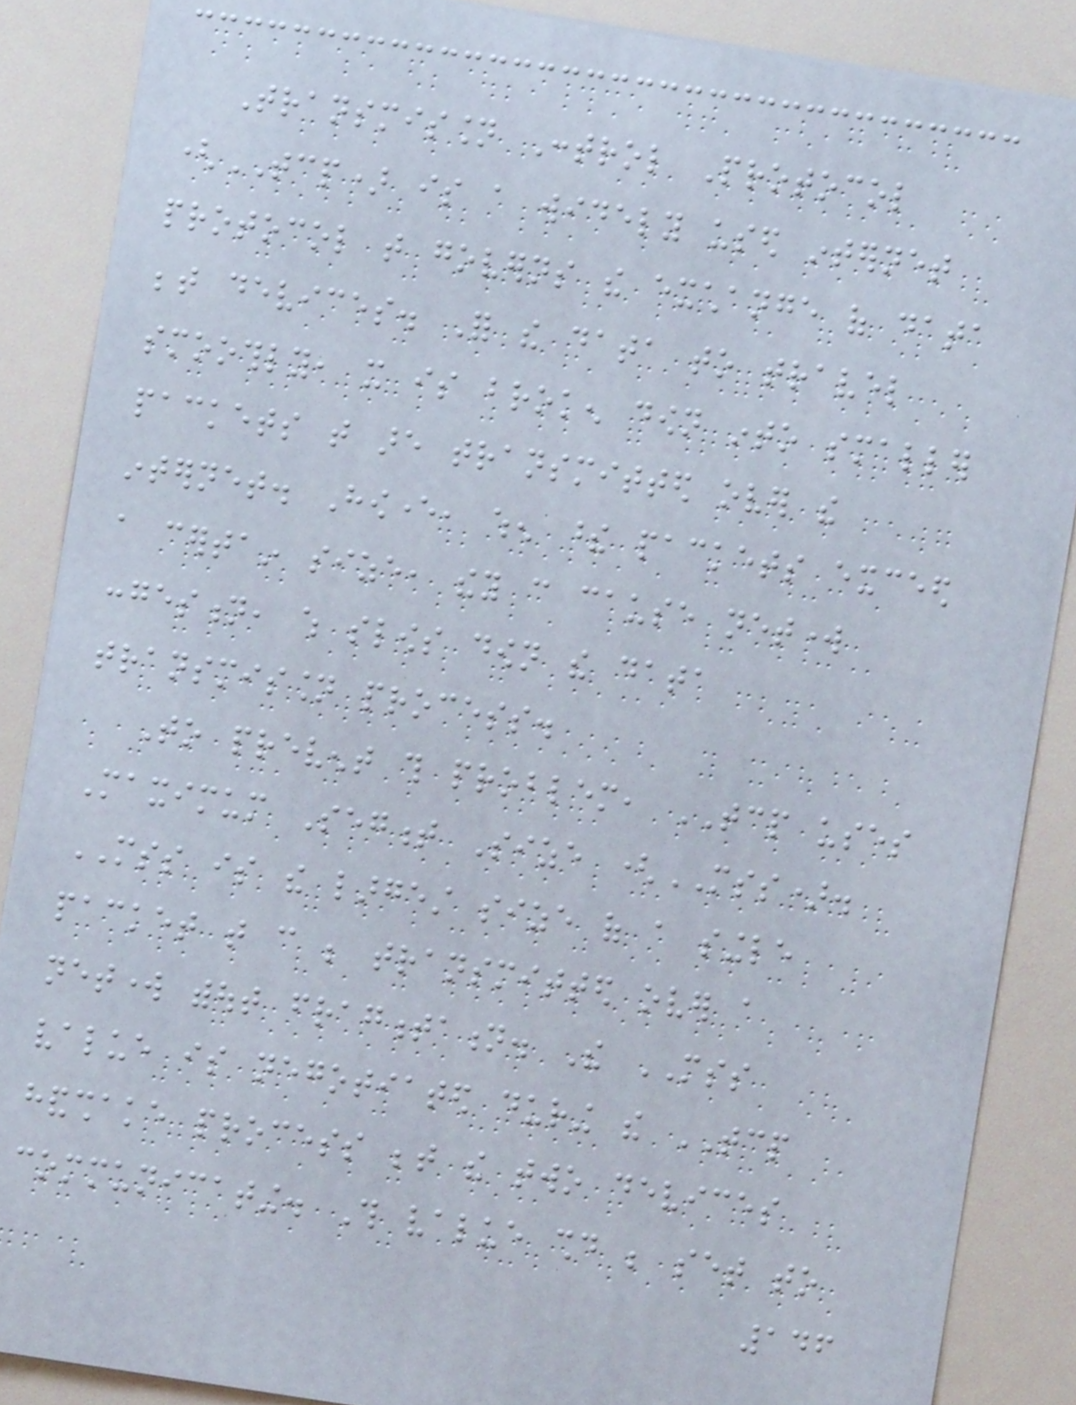Transmission Control Protocol
(TCP) is a widely used internet
protocol that governs the exchange of data
between devices. For the data to travel
smoothly, it is broken down into smaller
packets that are transmitted over the
internet. However, when these packets exceed
a certain size, they can cause network
congestion, which slows down the data
transmission process.
To prevent this problem, TCP uses
Maximum Segment Size (MSS).
MSS is the largest size of a single
packet that can be transmitted over a
network without fragmentation. The MSS
value is negotiated during the TCP
handshake process between the two devices
communicating. This value should be set to
146
